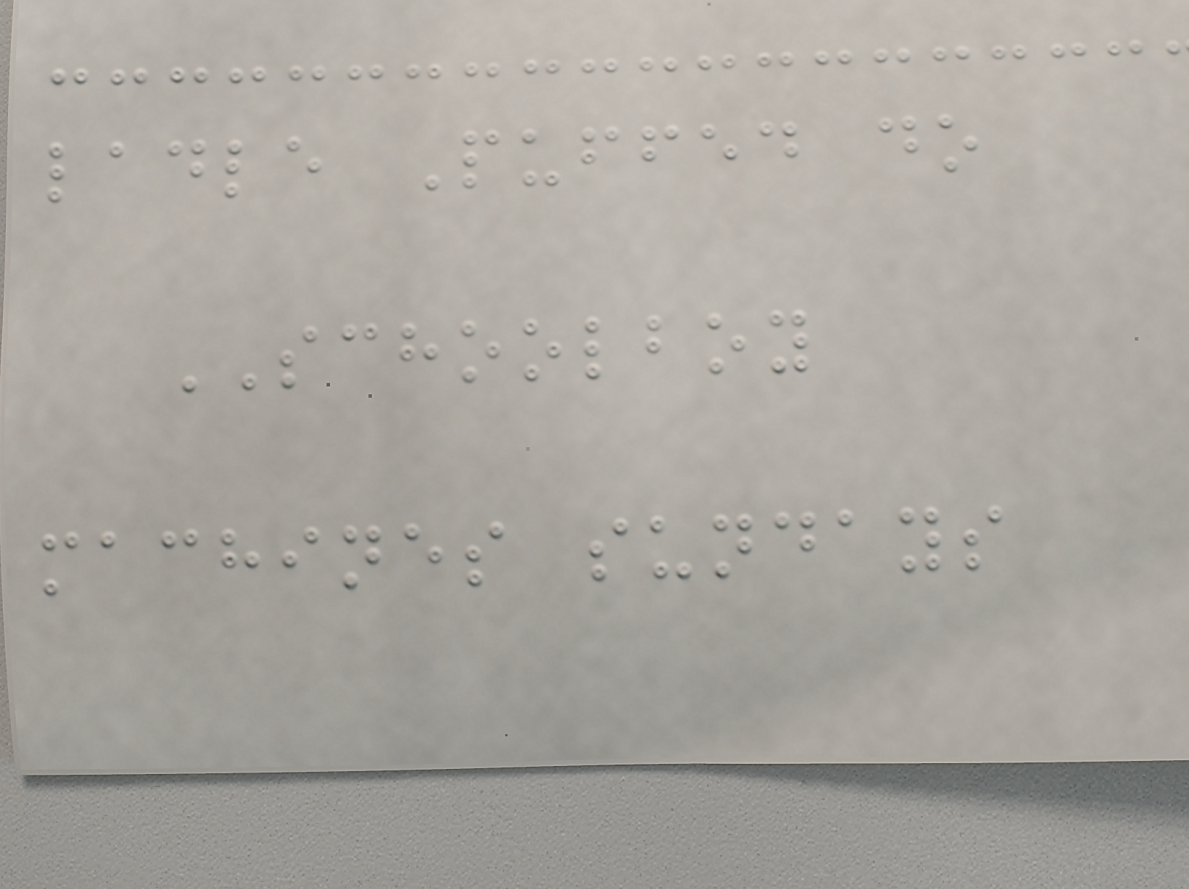ladle Puffed do
SCHOOLBOY
machines sundays
